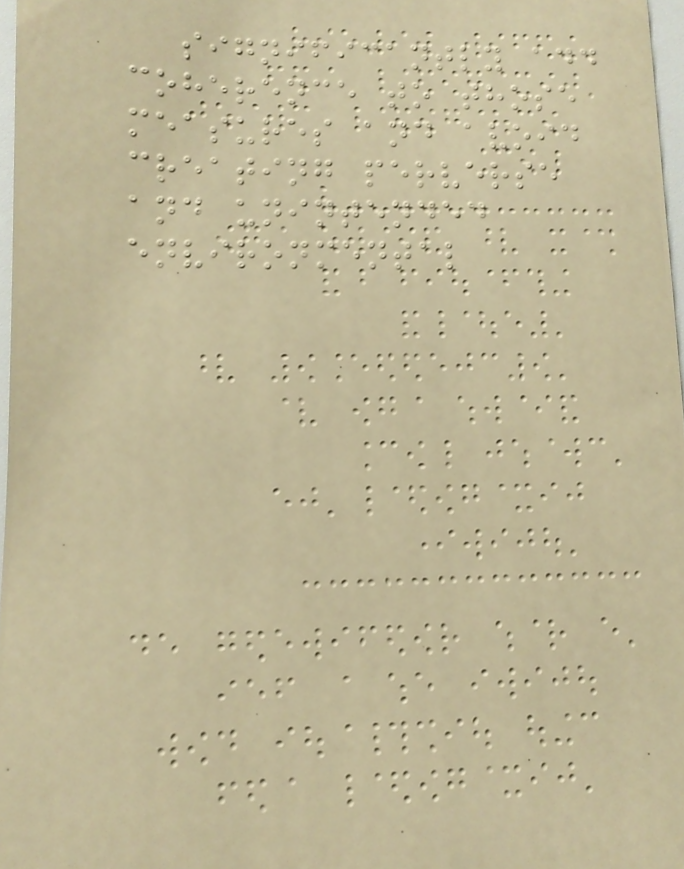significantly add
coherence to those
measures and avoid
creating perverse
and unintended
environmental
